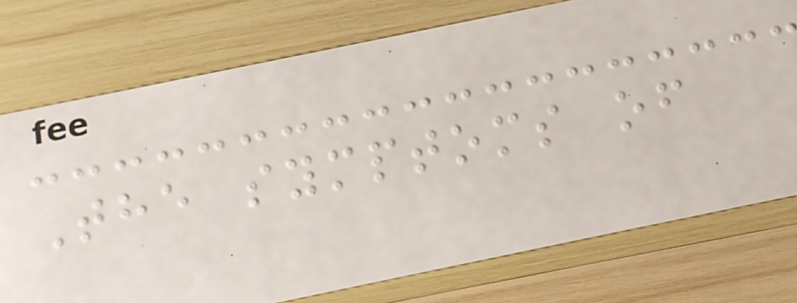The symptoms of
